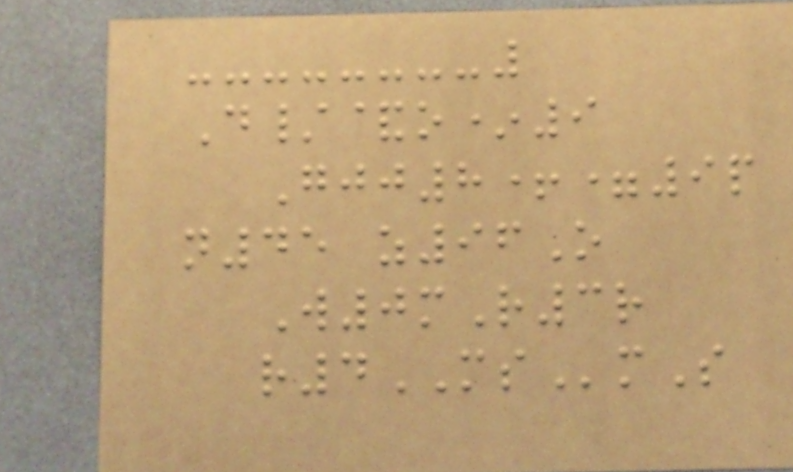D/&o*9
Gjj8+=9p
n45 z96O
W0mR3r
r4MSmS
